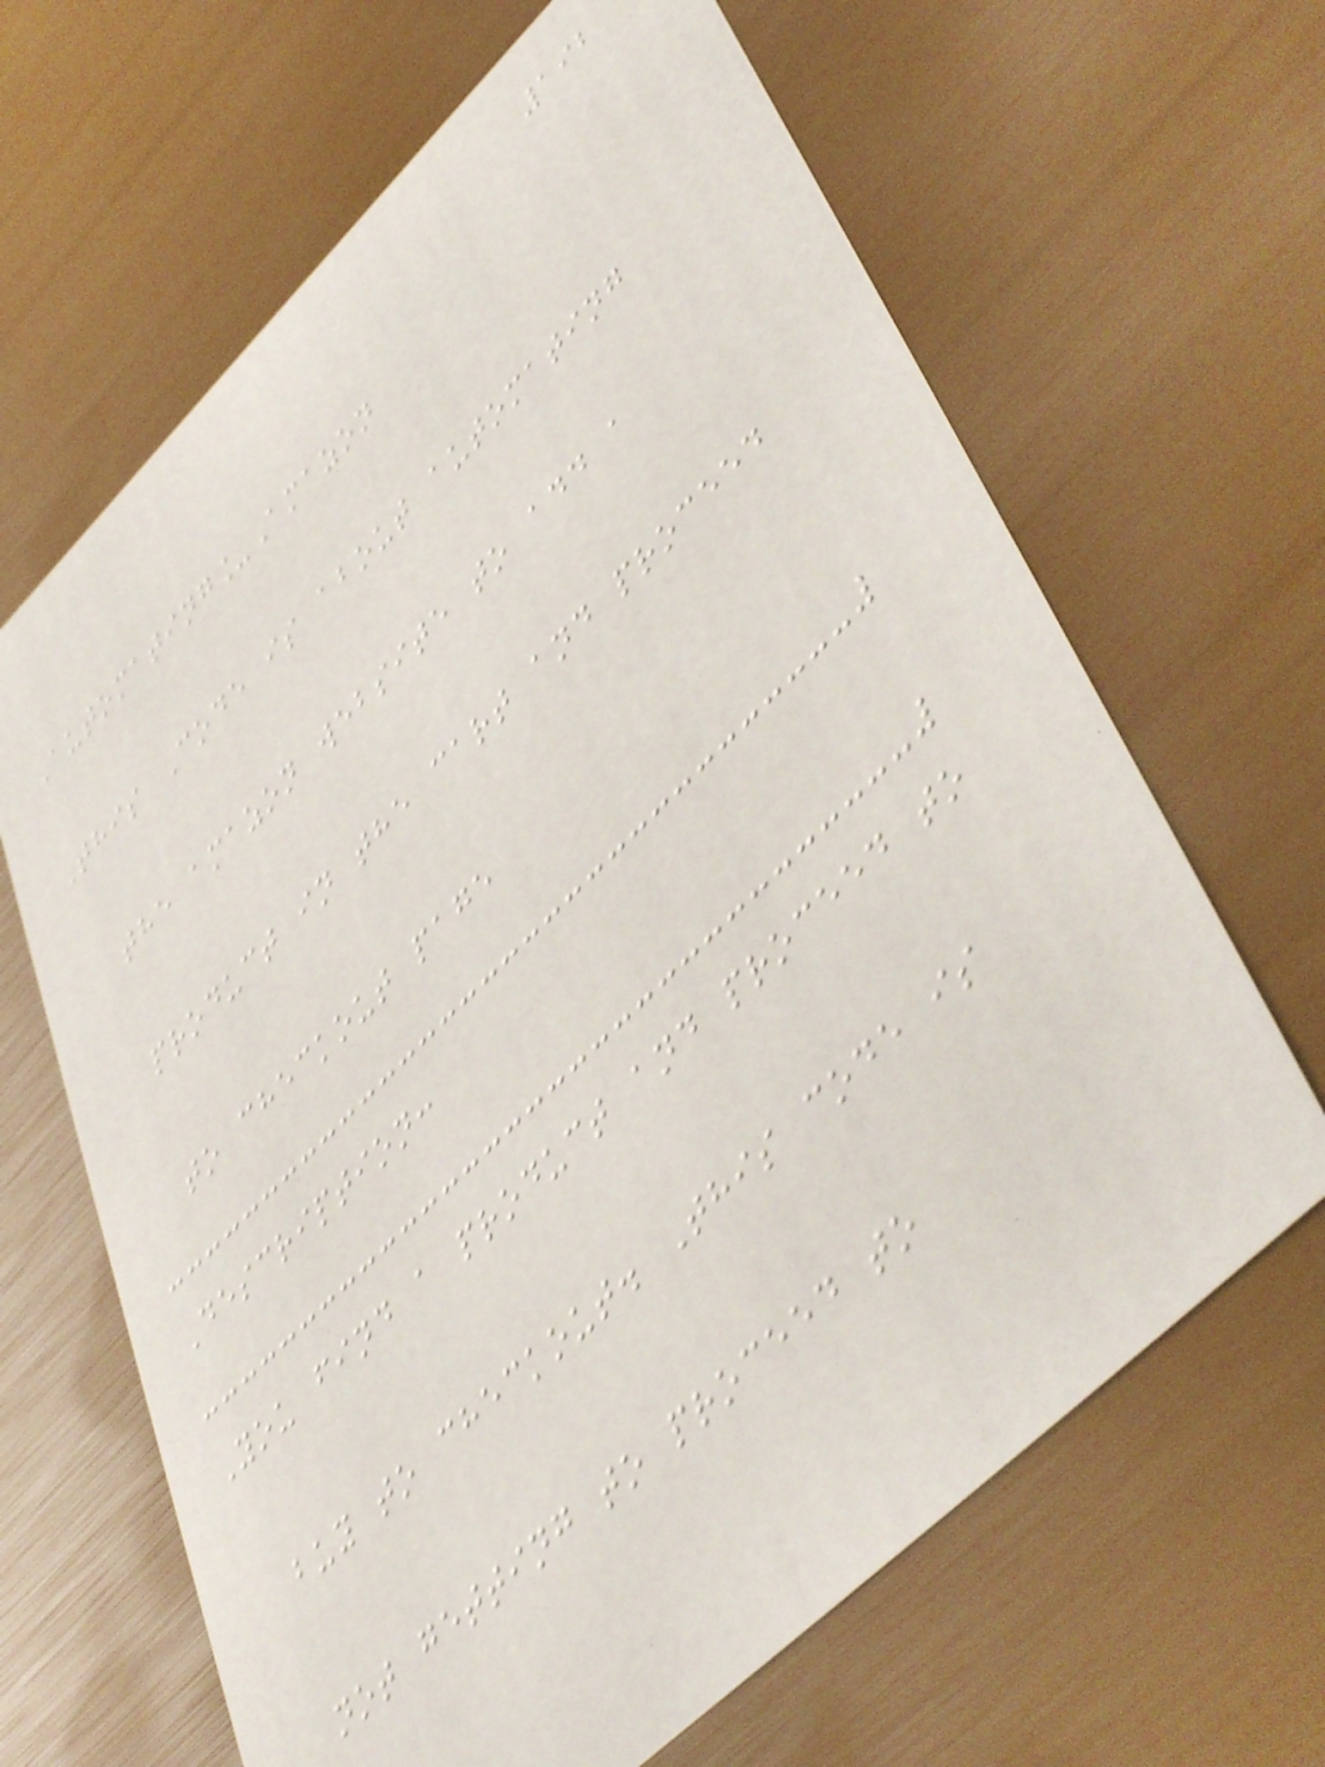192
Automating_Amazon
This Code is about automating
the amazon website to add a
product in the cart and proceed
to checkout page
Description:
You find a product and proceed to
buy to checkout. This code is
not getting to proceed to
